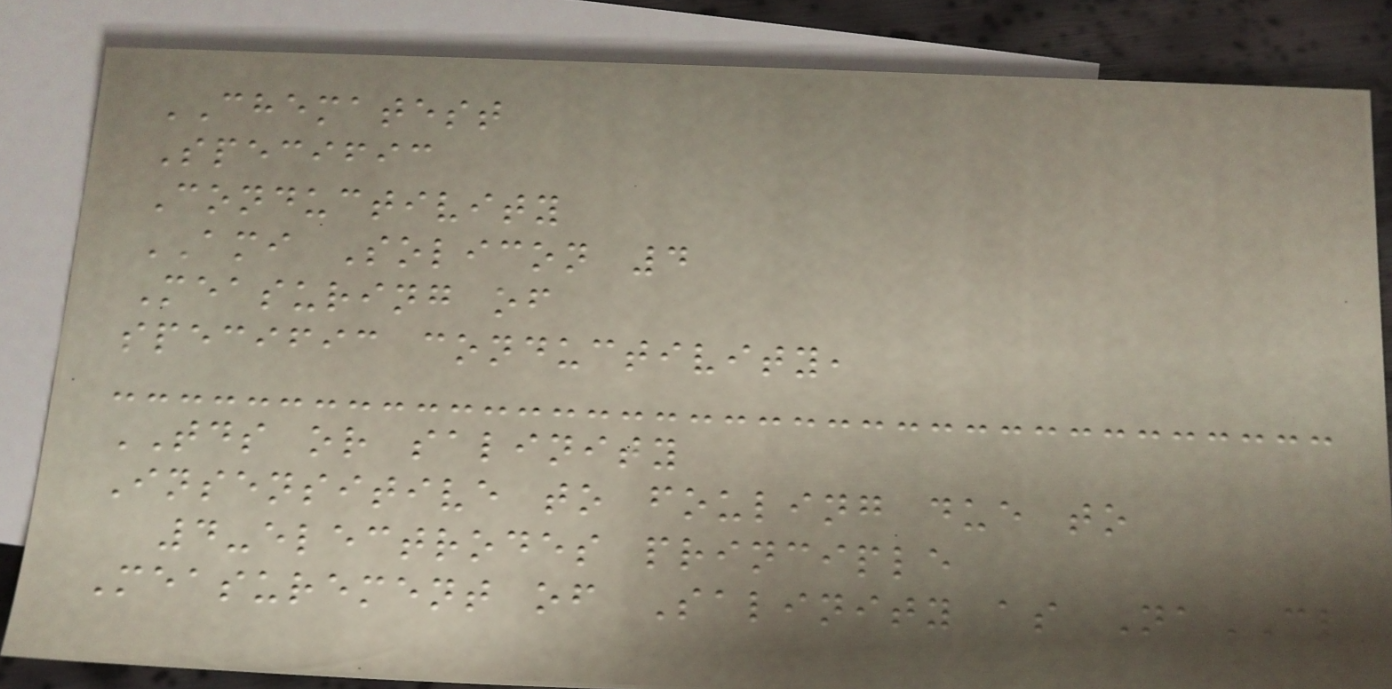CHEMATEST
Specific
Conductivity
AMI Solicon 4
Measuring of
specific conductivity,
TDS or salinity
Insensitive to fouling due to
4-electrodes principle
Measurement of Salinity as NaCL
